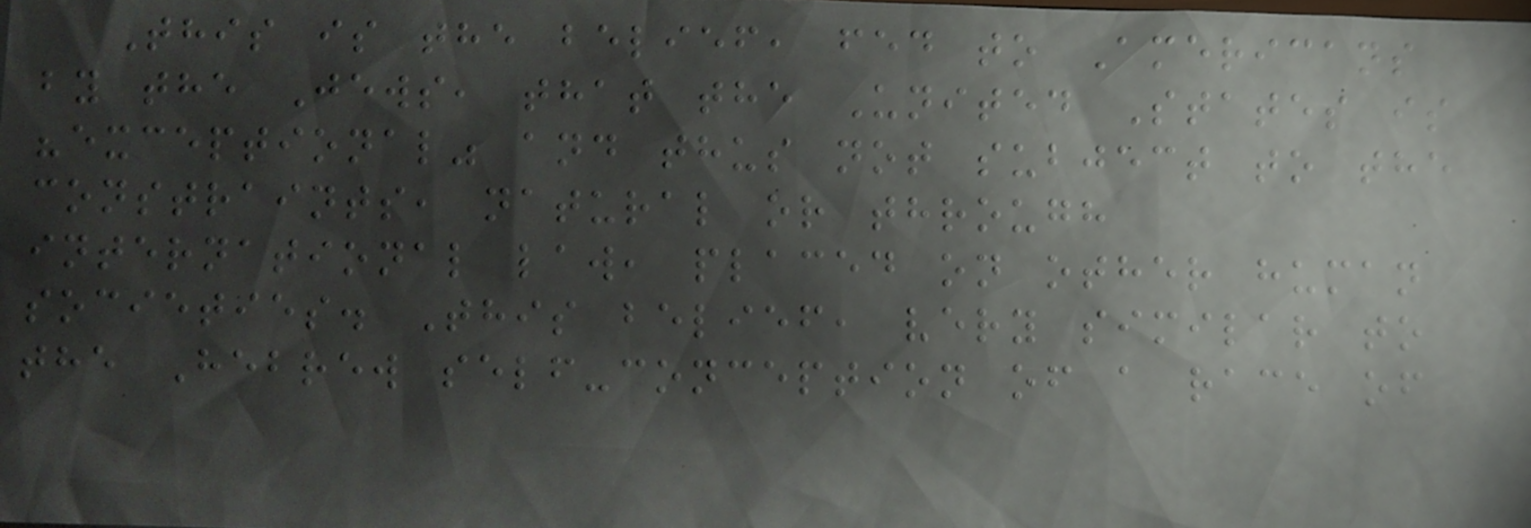This is the belief, fed to Americans
by the Jews, that the United States is
"exceptional" and thus not subject to the
constraints, natural or through
international law, placed on other human
societies. This belief, very similar to
the Hebrew self-conception of a race of
